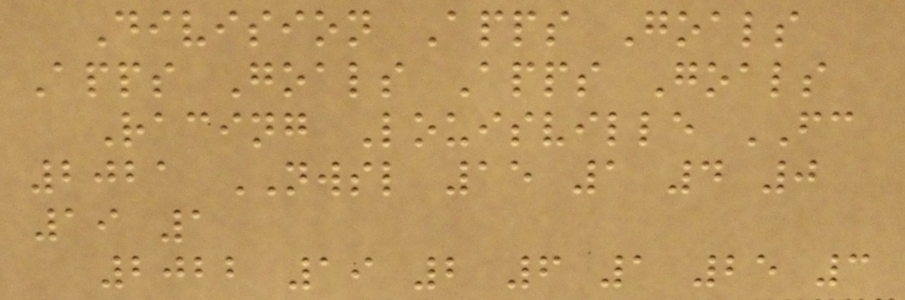Division Apps Goals
Apps Goals Apps Goals
Racing Louisville FC
2021 NWSL 15 1 4 0
19 1
2022 19 2 6 1 25 3
